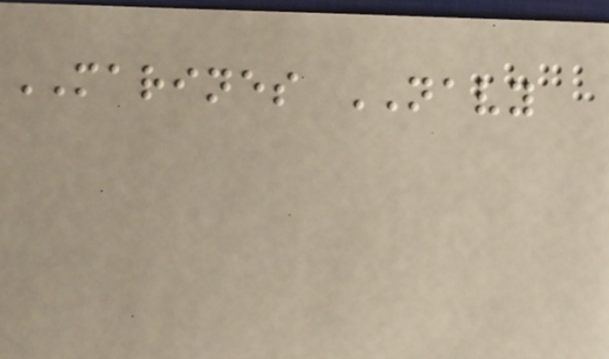MARINES NAVY
